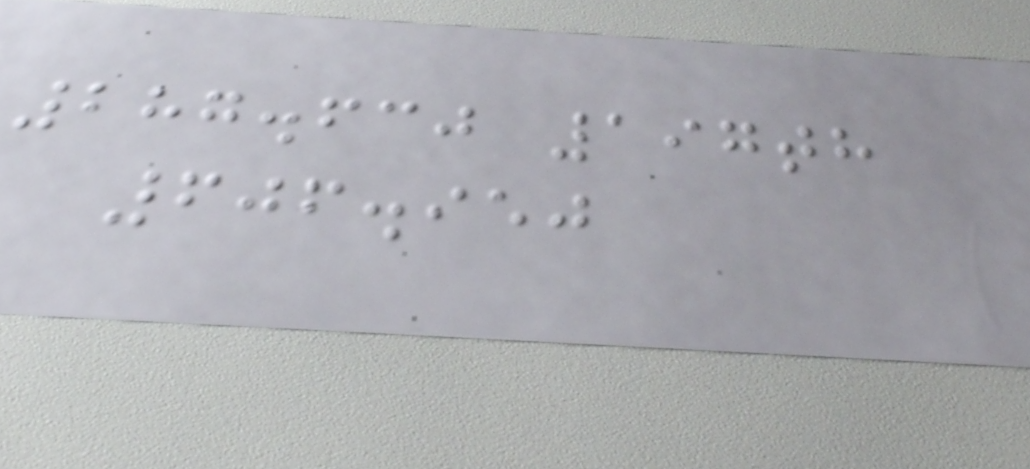287.630 197th
606.950
